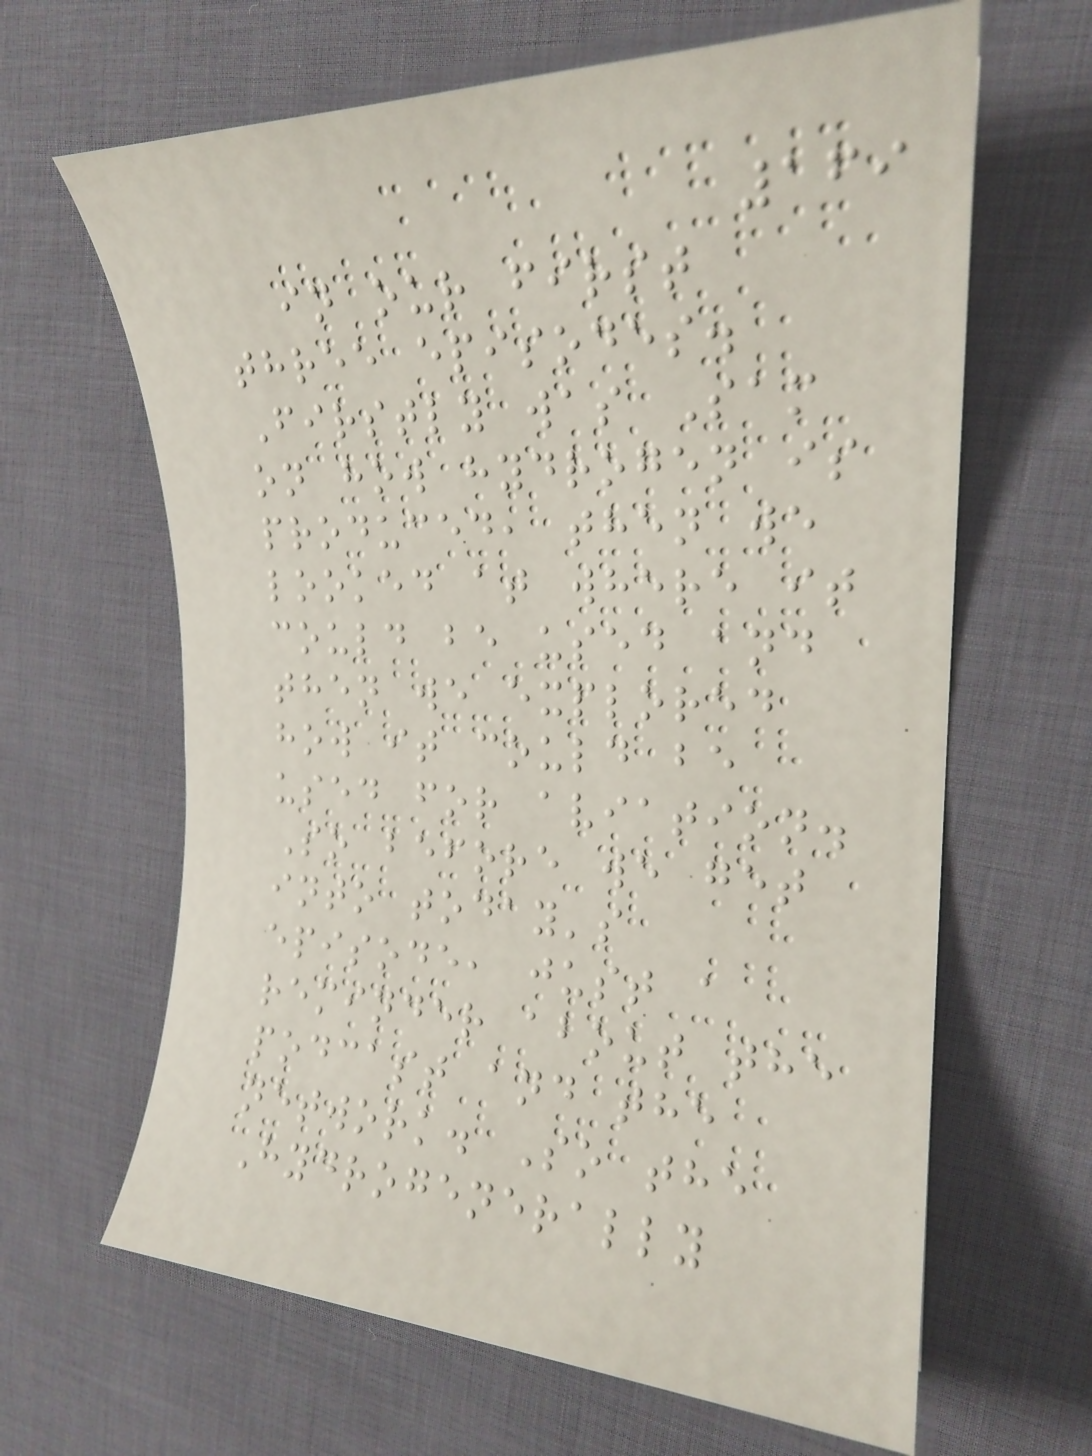169
in our first
three episodes.
Firstly was Sam
on how hydrogen is
produced, then we
looked at where it
could be used and
then we explored
how it could be
used for aviation.
So before we get
into today's
episode, just a
reminder about the
podcast and the
network. So the
Hydrogenerally
